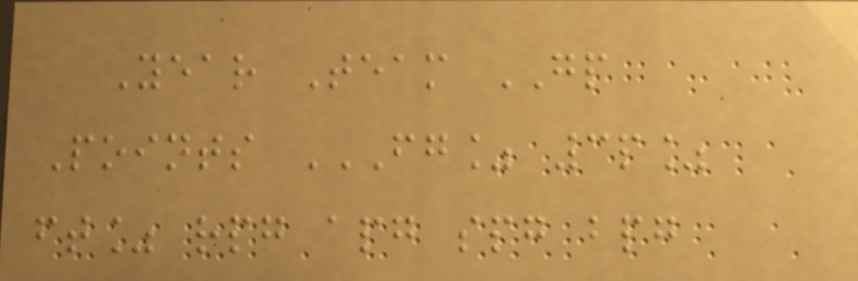Year Team GP
Points FG% 3P%
FT% RPG APG SPG BPG
